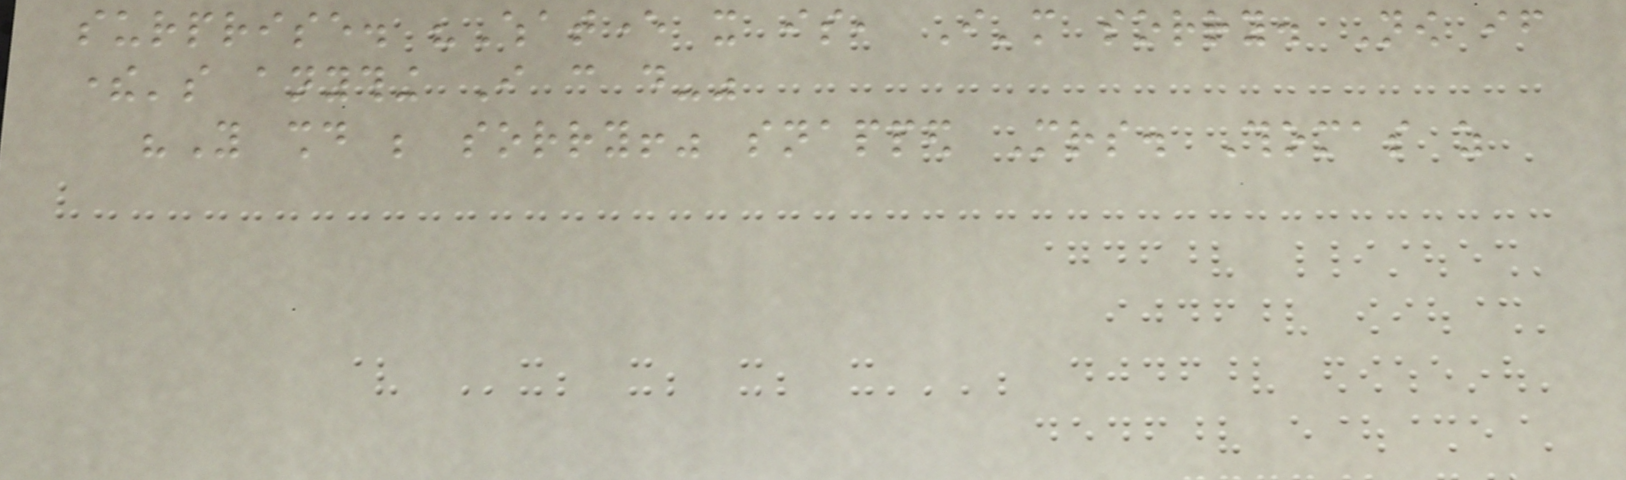surprise. "Whatever it is, I'm sorry. Now if
there's anything I can do-"
"You should be sorry!" snapped Mrs. Thomas as
